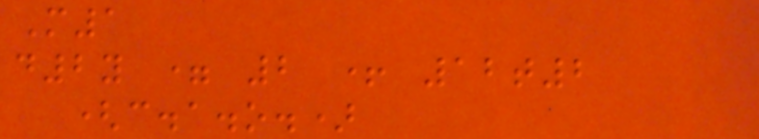M1
d2y = 2 + 12t2
(c.a.o.)
